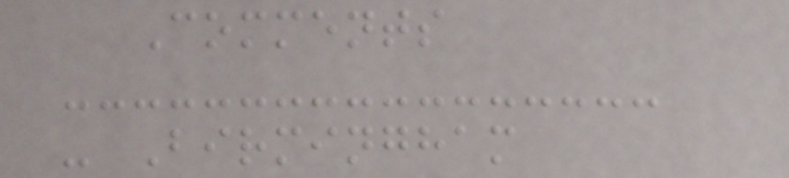Comments
- Birmingham
